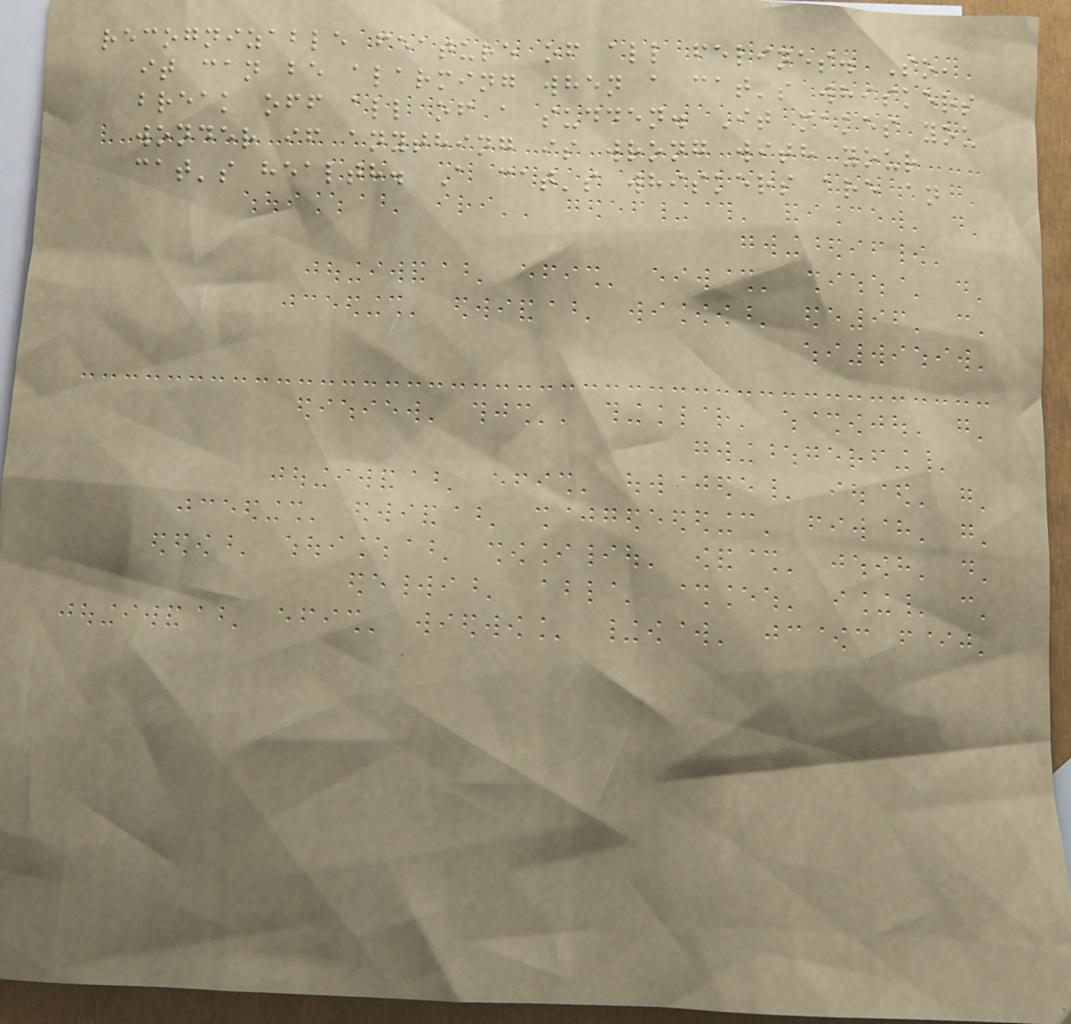recognizable feature of all felines. So,
it can be alarming when a cat's whiskers
break off all of a sudden. It makes you
wonder if anything is wrong with your
cat's health. A cat's whiskers are an
